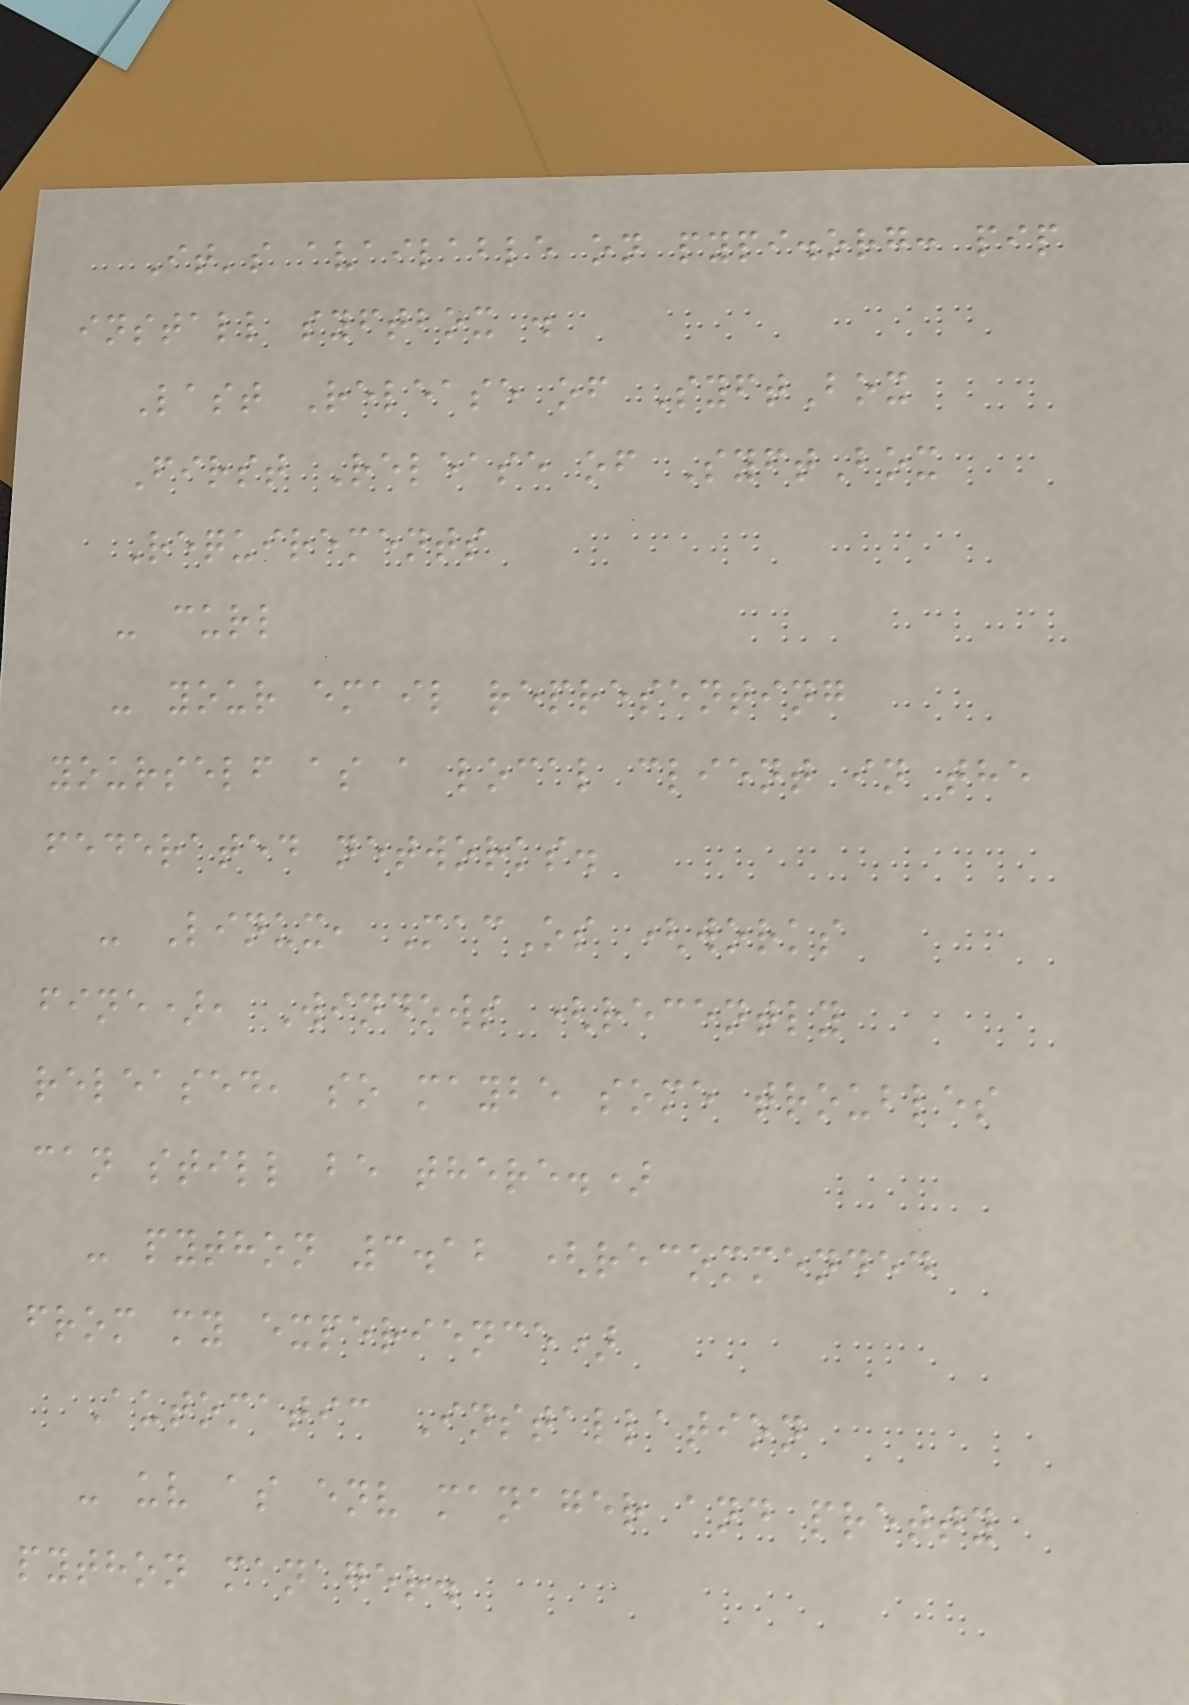It's available on pypi.org: pip
install syftbox .
Last Release of SyftBox
First Release of SyftBox
Requirements
- curl
- your email representing
yourself as a local client in the
federated networks.
- Linux, MacOs (works
fine), Windows (recently
released, so maybe some troubles
can still be there.)
- python 3.12 (recommended
from my experience)
Automatic Installation
- uv as env manager and pretty
python manager.
